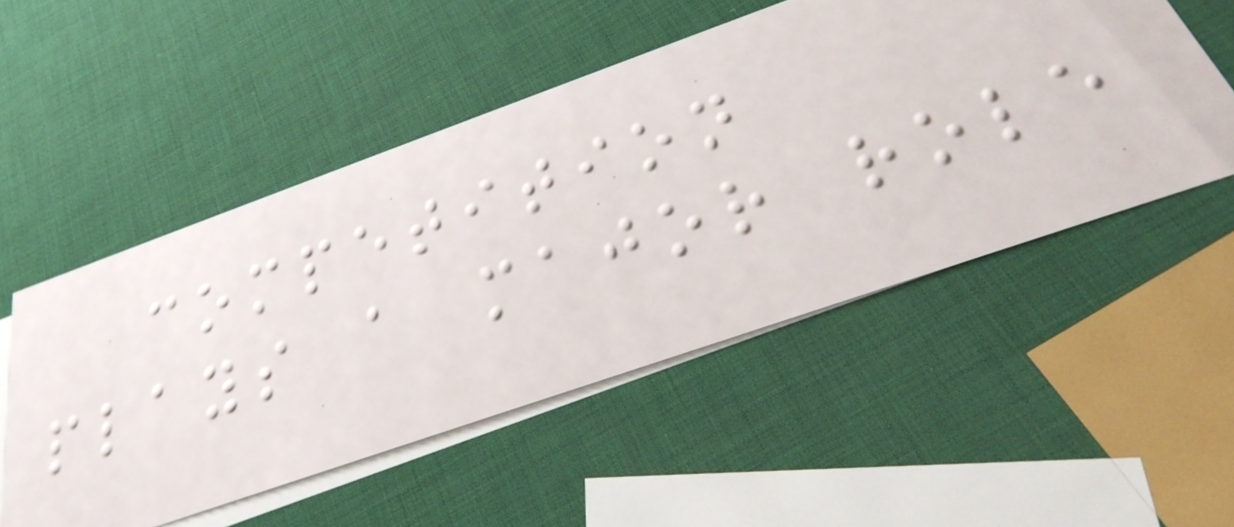competition
plays a major role
